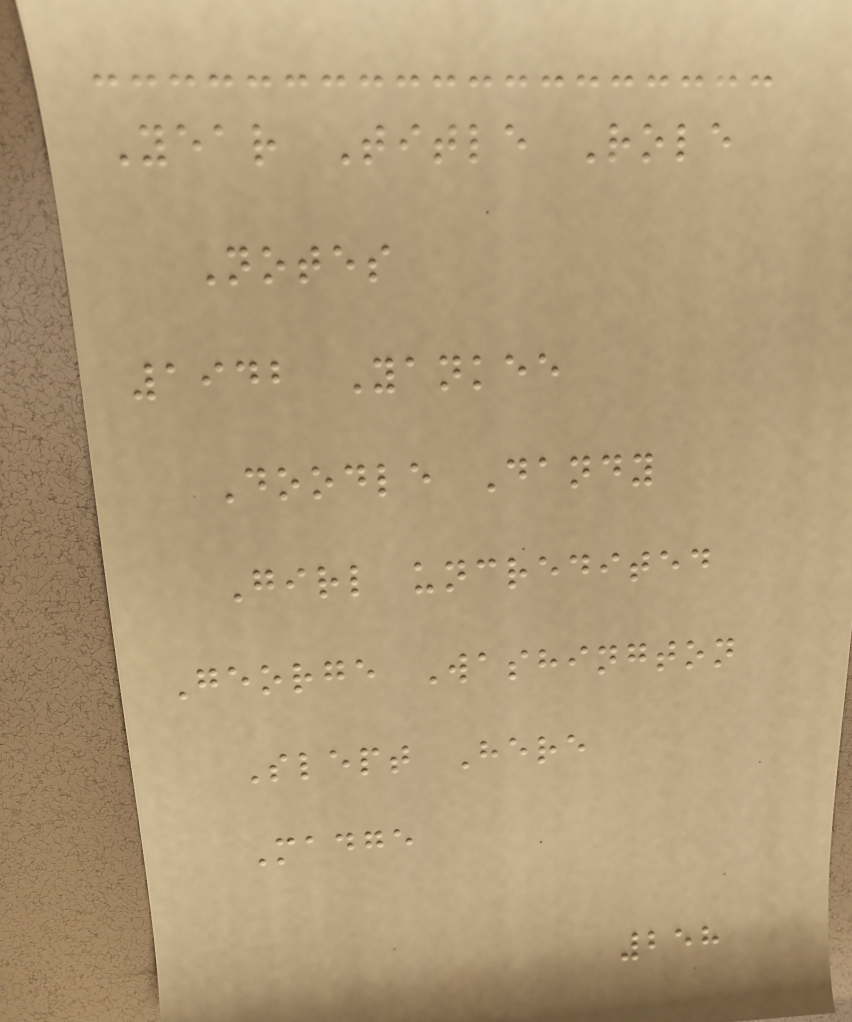Year Title Role
Notes
1942 Yankee
Doodle Dandy
Girl uncredited
George Washington
Slept Here
Madge
258
